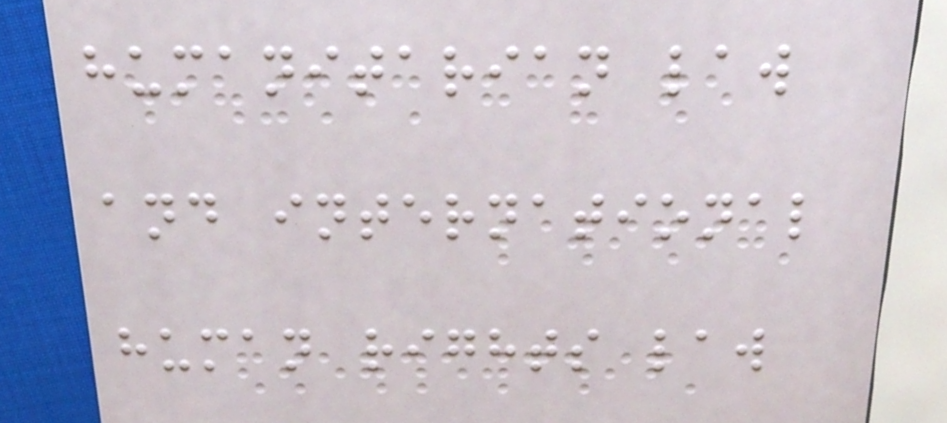humanitarian law
and international
human rights law
